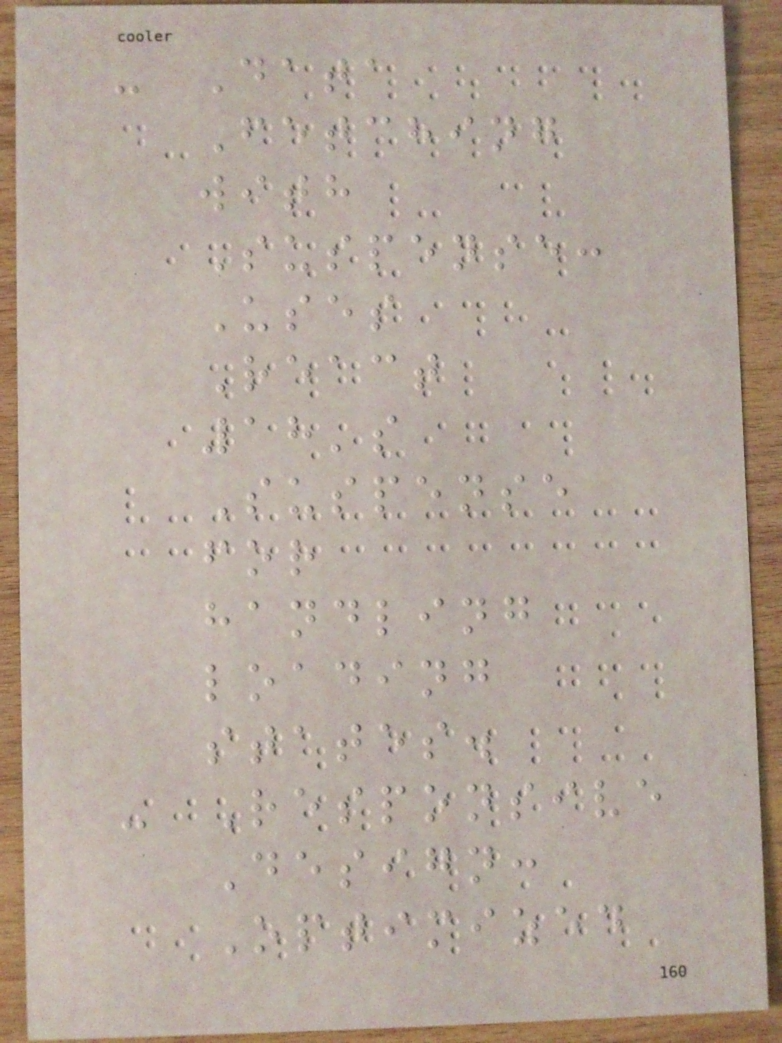- Data
Fetching
with
Suspense:
Uses
React
18's
Suspense
for
handling
loading
states.
- Responsive
Design:
Optimized
